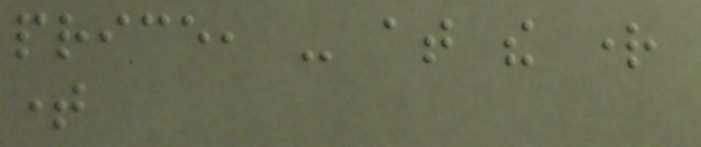price, - at the right
time
